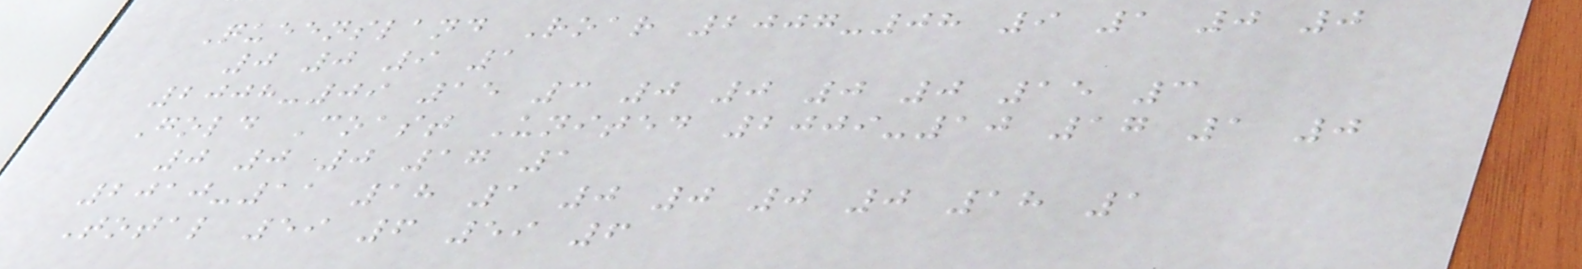Queensland Roar 2007-08 9 1 0 0
0 0 9 1
2008-09 15 3 0 0 0 0 15 3
Gold Coast United 2009-10 17 1 0
0 0 0 17 1
2010-11 18 1 0 0 0 0 18 1
Total 59 6 59 6
